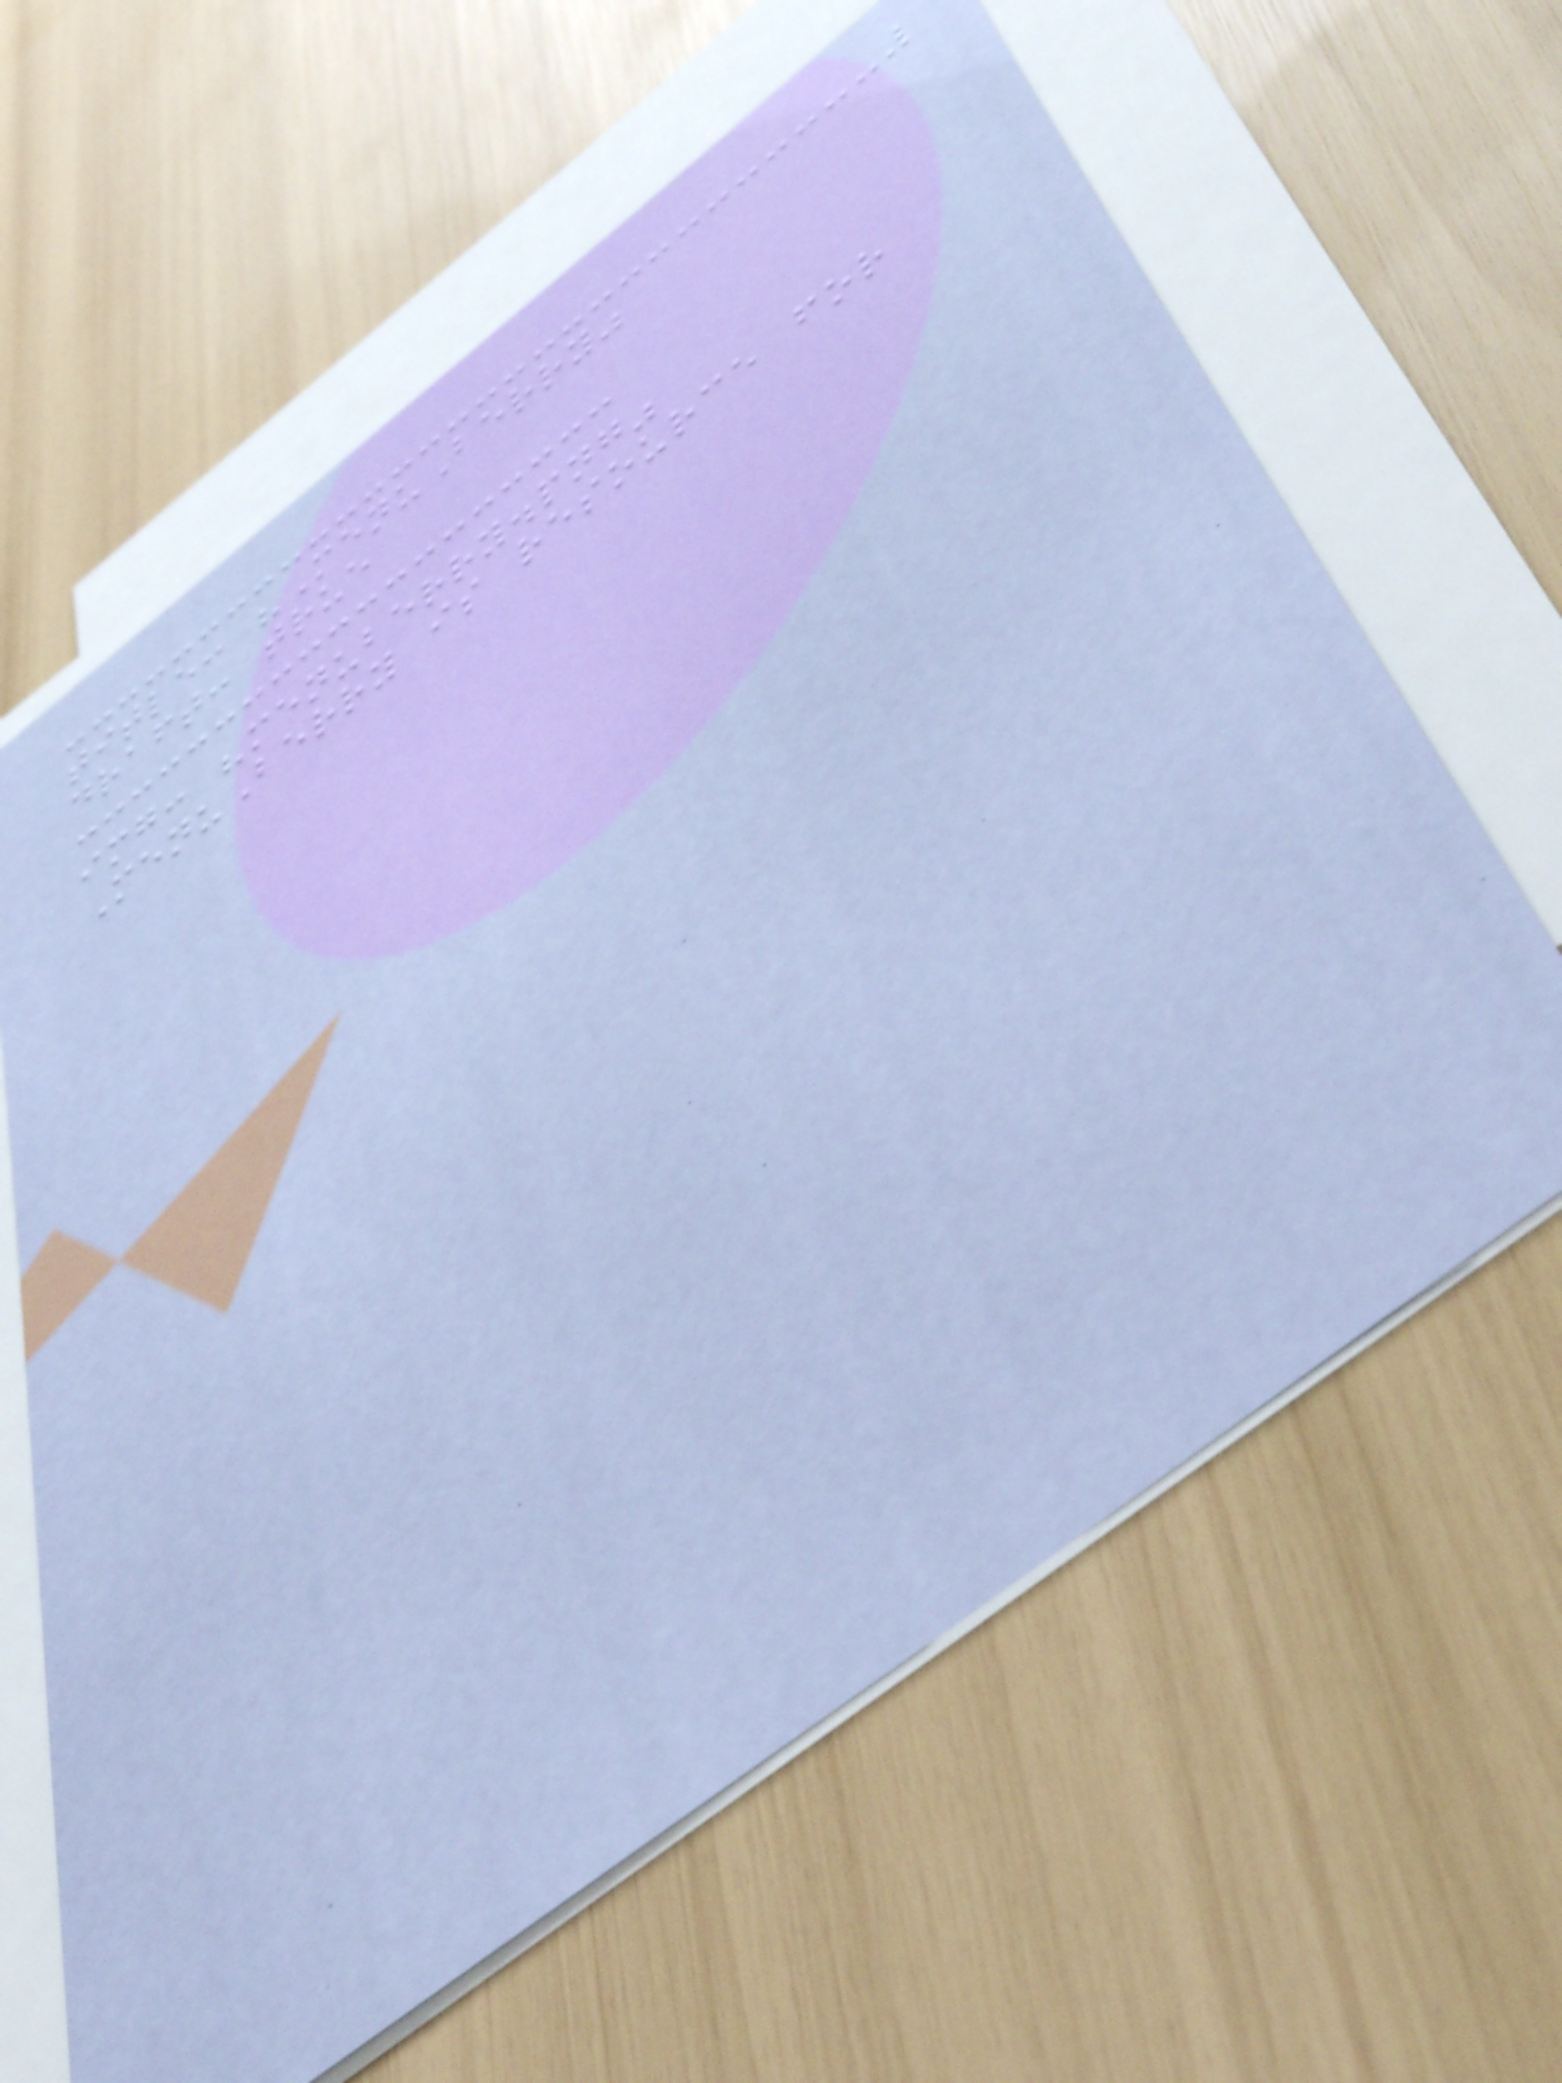title: "MenuBerry"
draft: true
img: "menuberry.png"
MenuBerry is resource for
